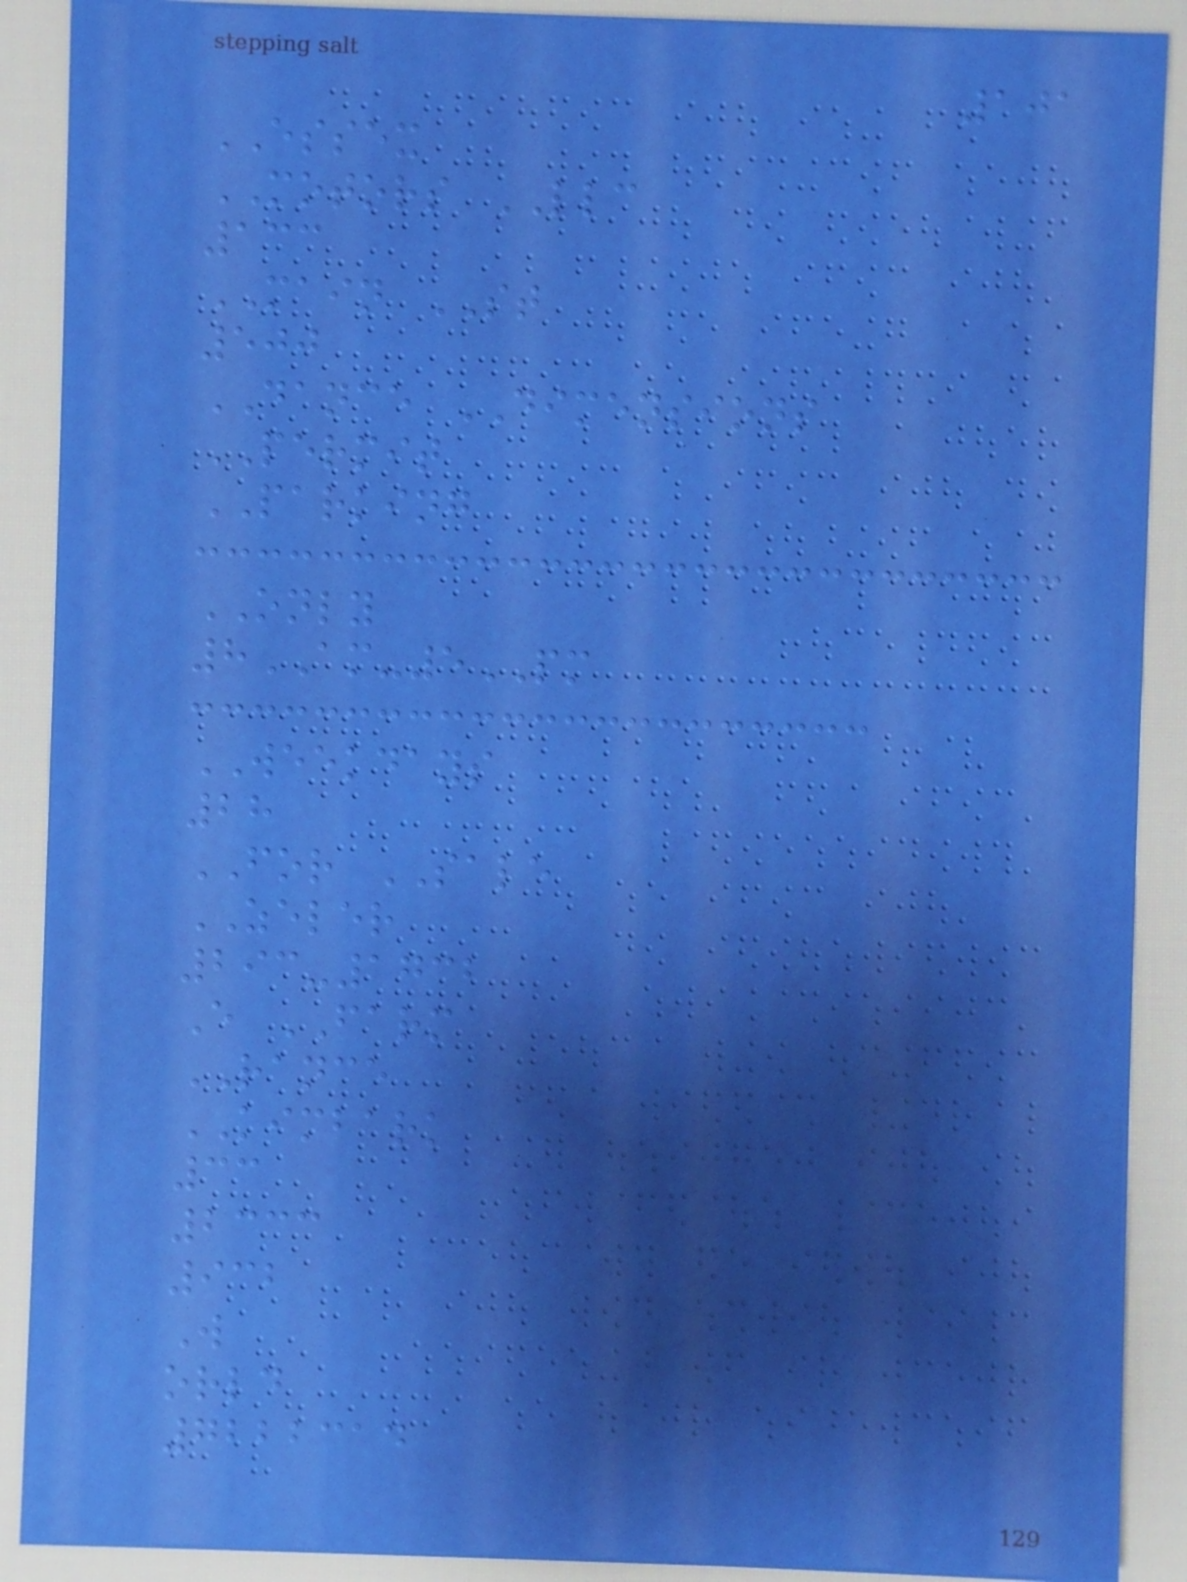101
ESSEX
MOTORS LLC
133
MAIN ST
500
DANCE DIMENSIONS
PERMIT
PARKING
ONLY
8AM-5PM
WEEKDAYS
28
FOR SALE
ZELER
293-1732
E FARM
RANCE
KIMBARK
33
2333
932
W
orld
7222314
